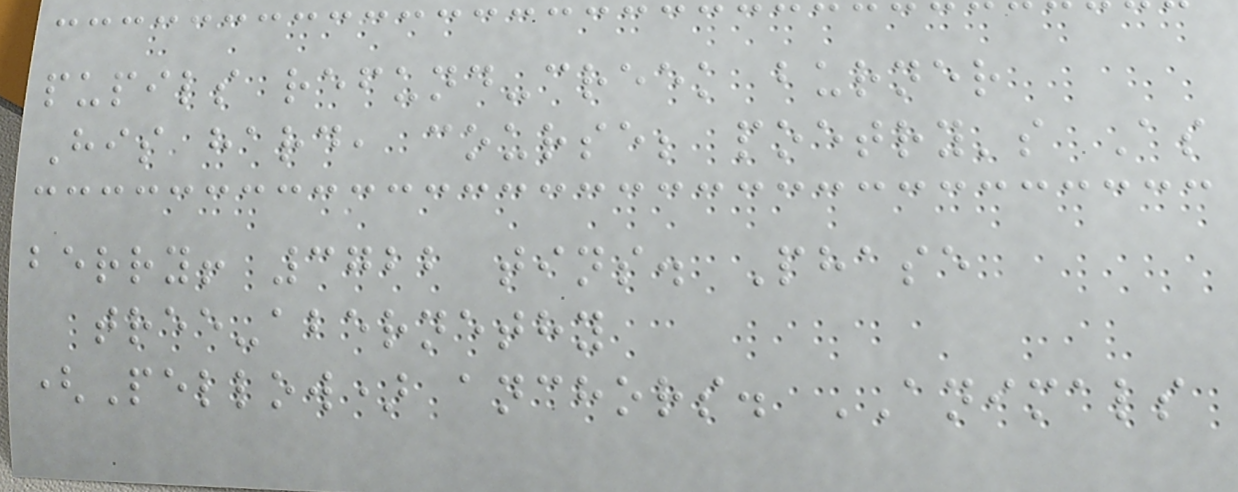pupils refund-creek burner
His hard, course; poetry's As
berry! 3722 tins. Phase
tree-abernethy
(Pellow) anchors. ANIMALS
